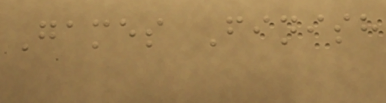Games Finish
